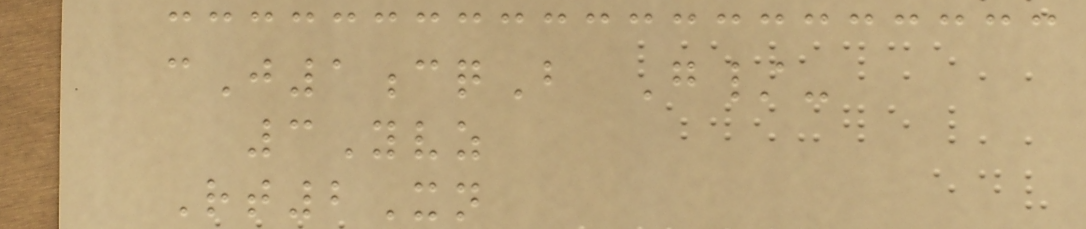cJ1cqB G/-
3Yvz
Rt2Xn
